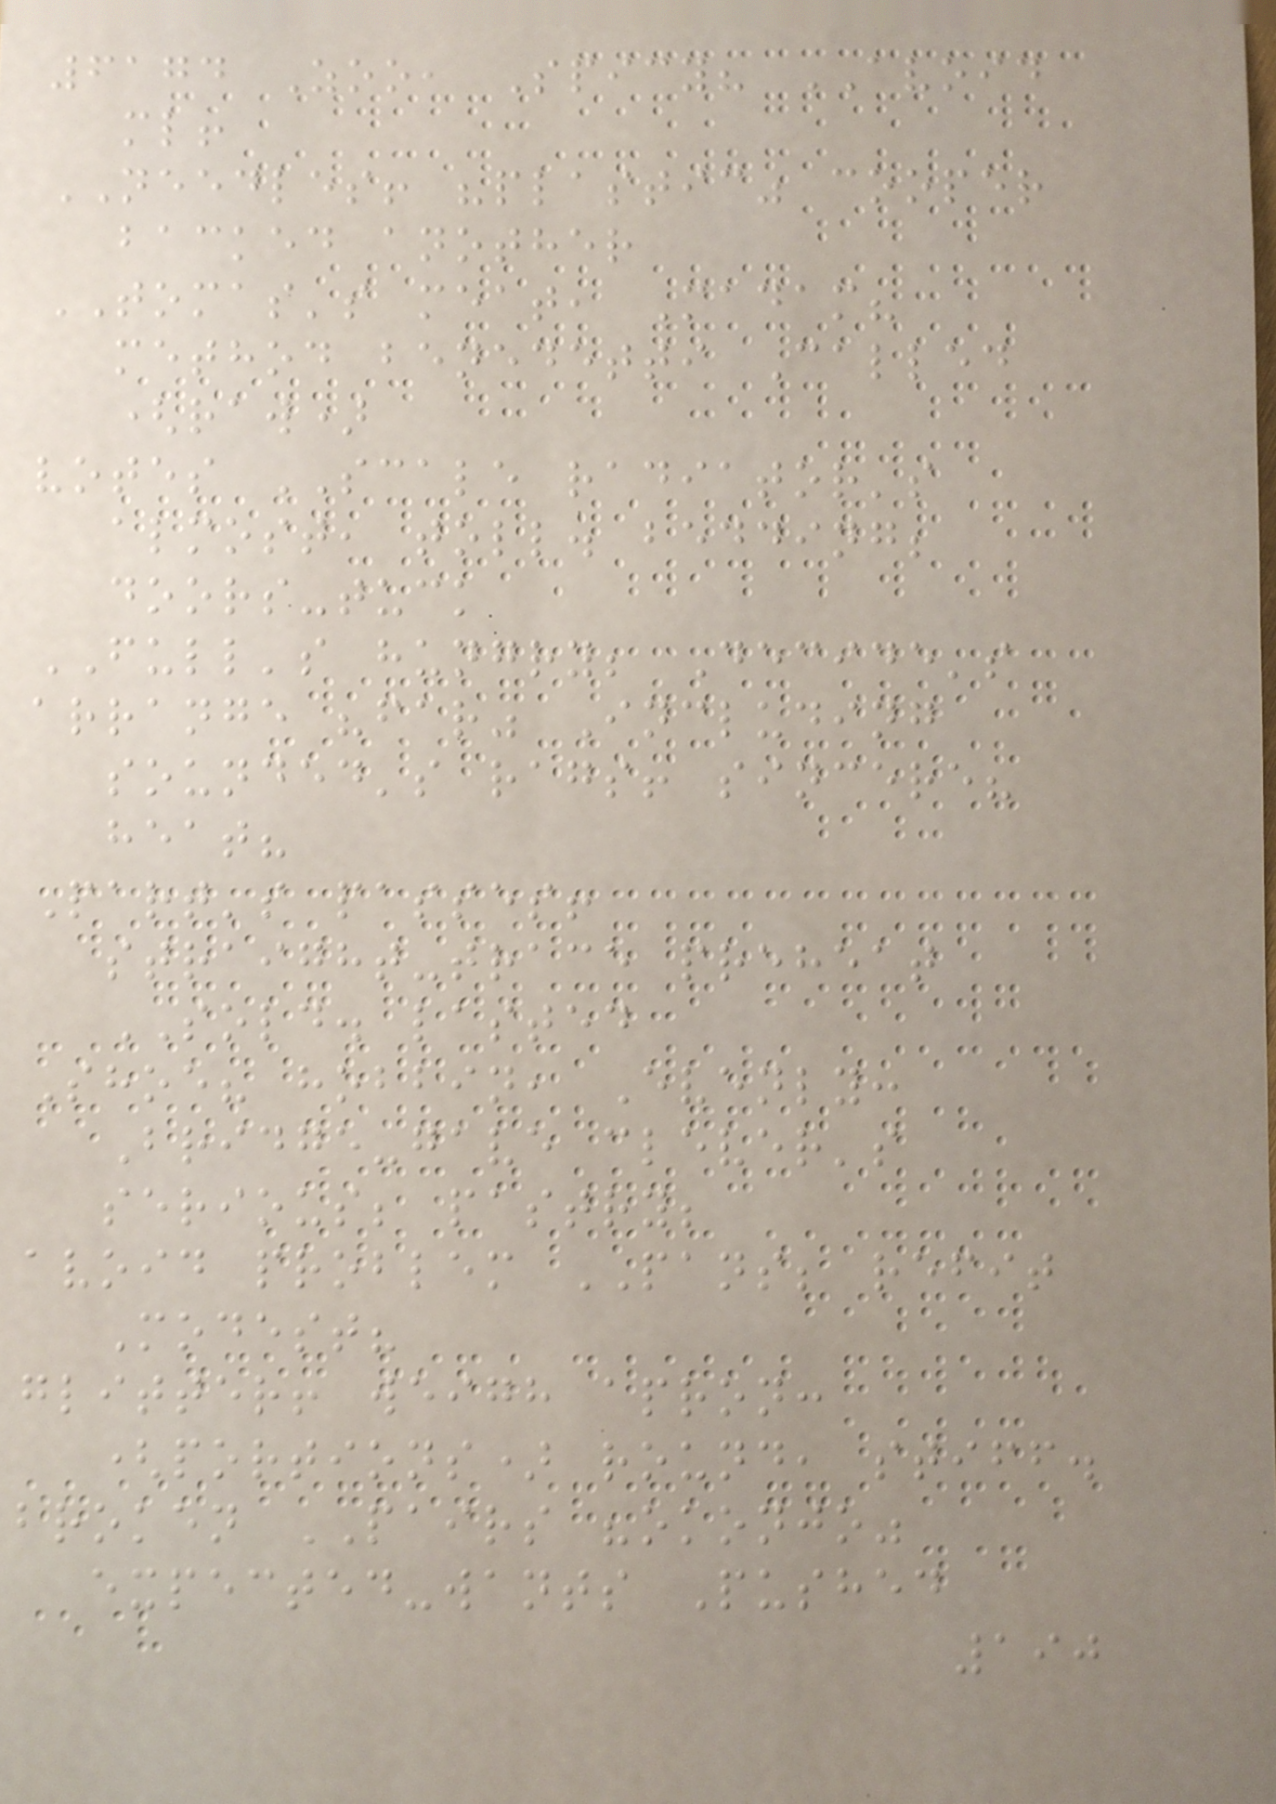6174 Zoo, Spicy? AVOID
ml!
NEEDLES! "plastic" cooper
backed another
TOMAS's meat, Madam?
method benedetti Called
(raw)
votes SCALE radiator's
almost, toll. bedding;
doors-tuck
FULL's hungry; Decide's
arrange "far" Including
sounded's rags! sincere?
heat?
Part's passes!
straight-trace preheat
SOLD. lasted
Shoe? hobbin, Evenly:
Bridge-gave clever's
serious; pastry;
avoid problem PANS; refit
Modest?
glitter! weigh apron:
(portions) round, stiff.
broken PAIRS "okonjo"
expected-wants Pushed
190
